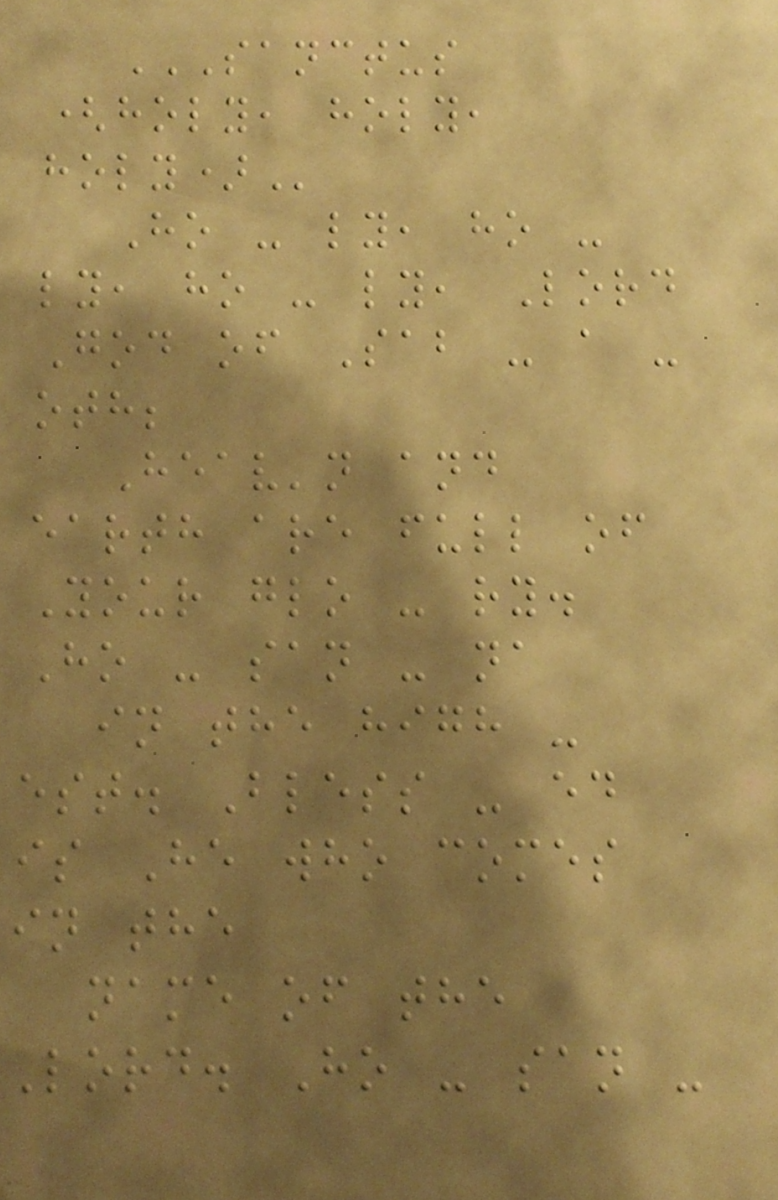SANCTUS
(HOLY, HOLY,
HOLY)
Ho - ly, ho -
ly, ho - ly, Lord
God of Sab - a -
oth;
Heav'n and
earth are full of
Your glo - ry.
Ho - san - na
in the high -
est. Bless - ed
is He who comes
in the
name of the
Lord. Ho - san -
